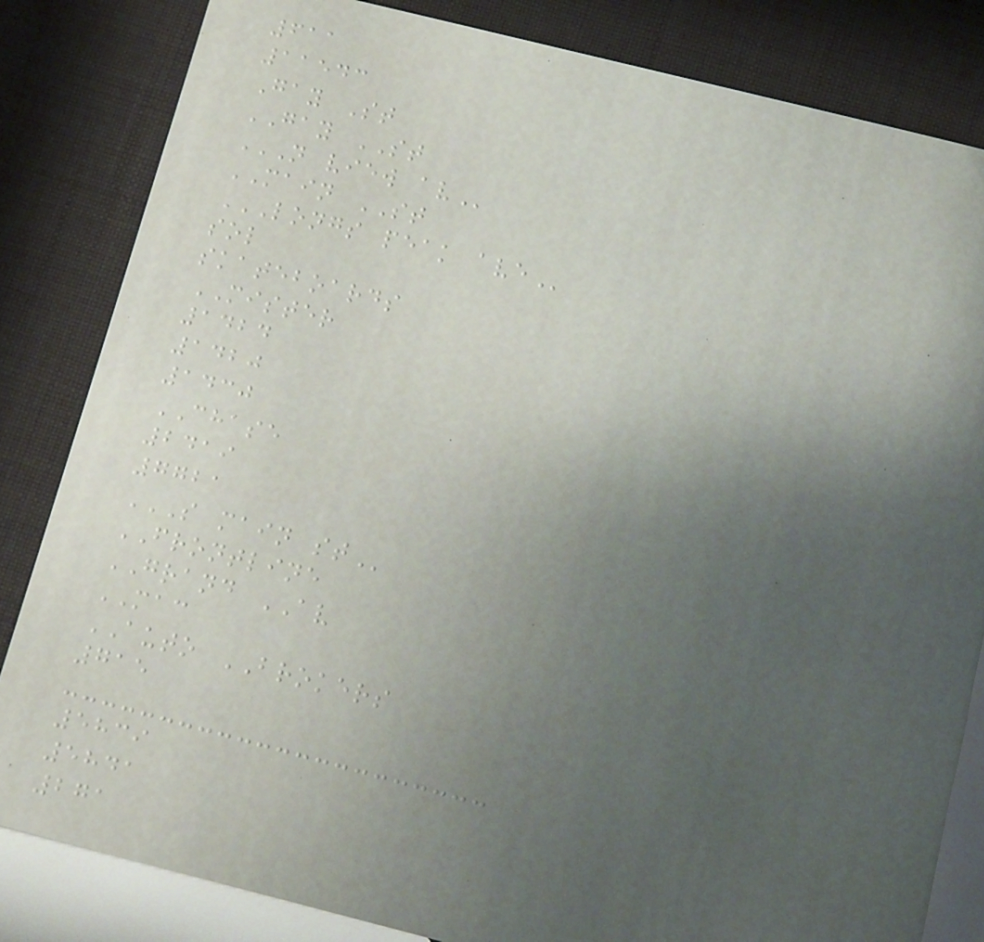611
11543
Gay St
GAY ST
N VIEW AV
MAIN ST
LONGS PEAK AVE
sol
skateboards
MISTER
1424
1420
1430
CHASE
2419
7721
S MAIN ST
FRONTLINE
GRAND AV
MAC
AUTO BROKERS
715
5839
5841
271
